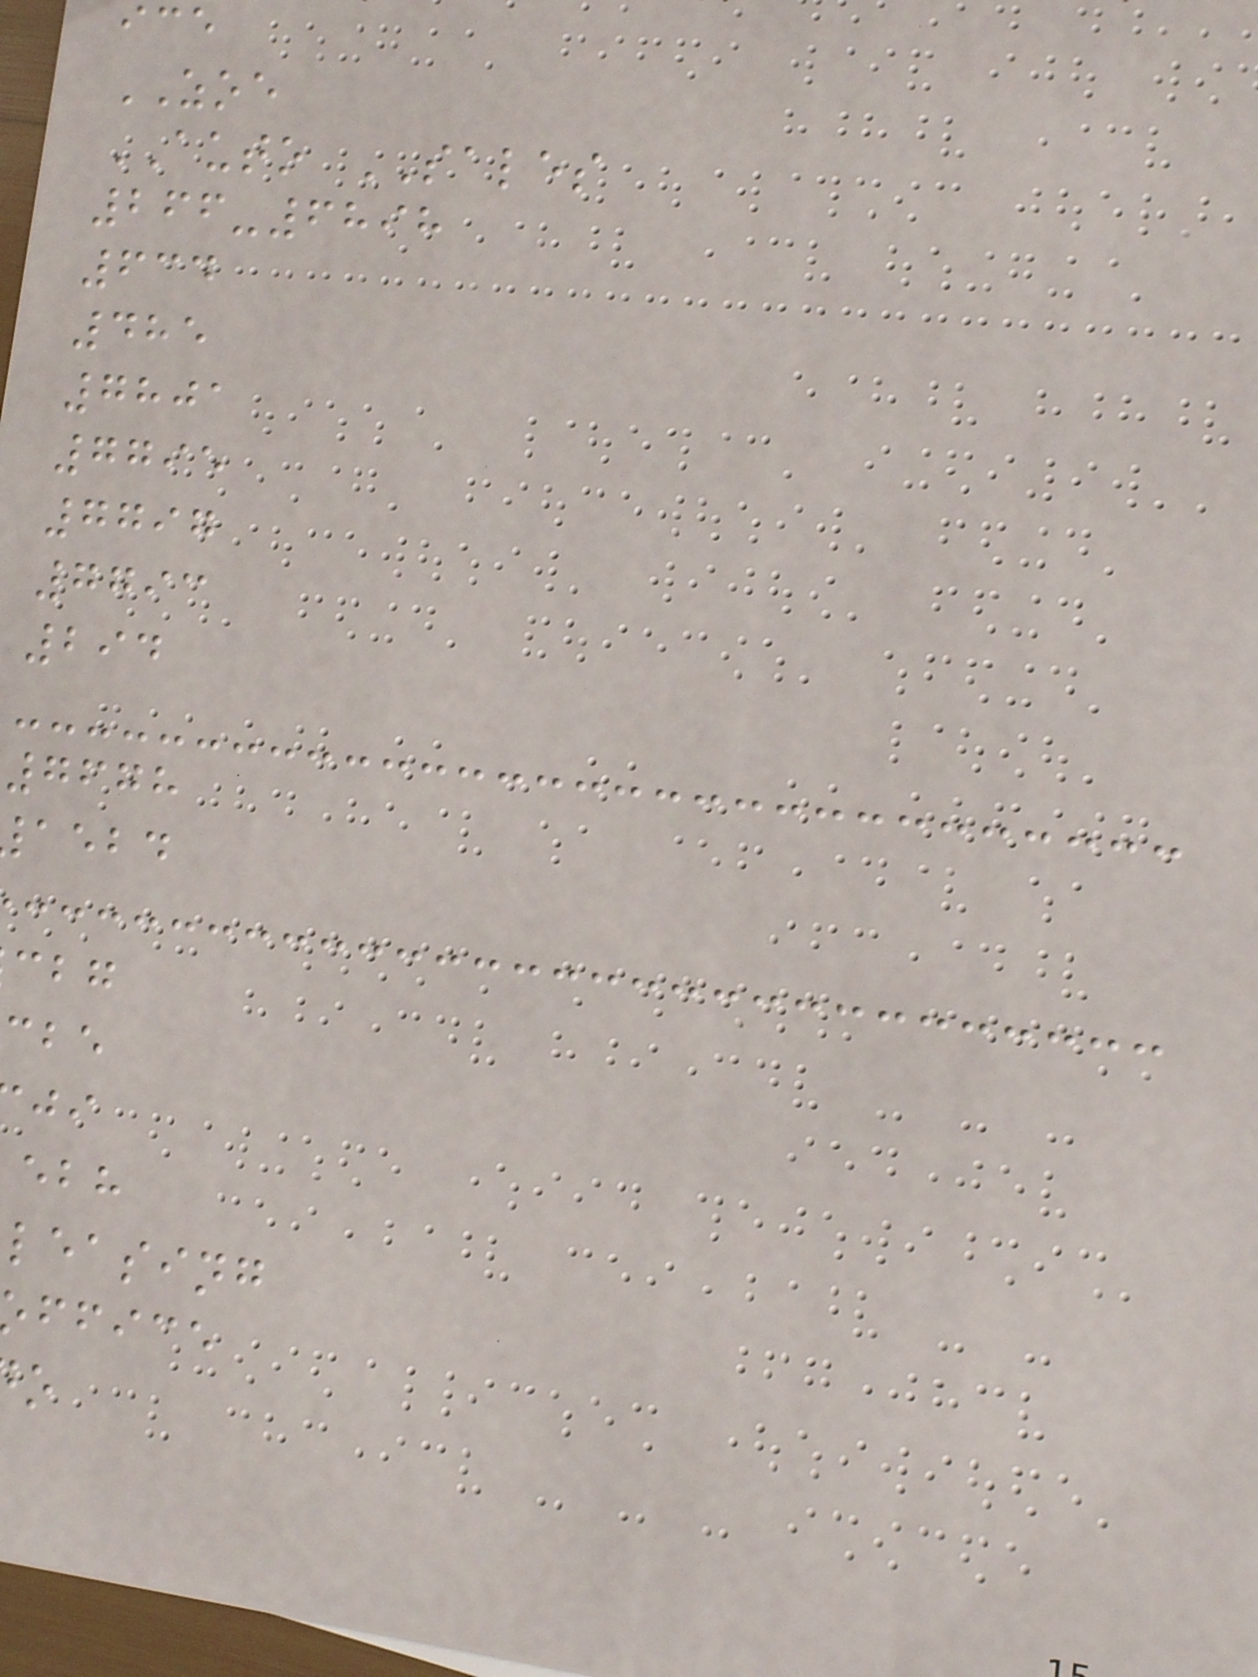ice
ZOE
AUTO SALES
266-6898
634
485
7801
7795
7797
7793
294
7678
aebd
leasing
ffice
